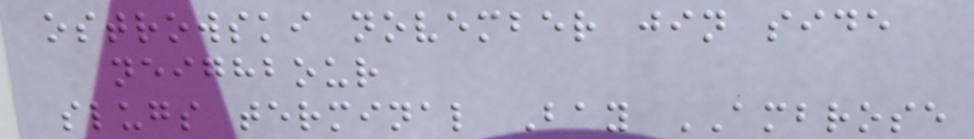ostrowski november jin side
neighbour
slugs terminal Bay AMBROSE
